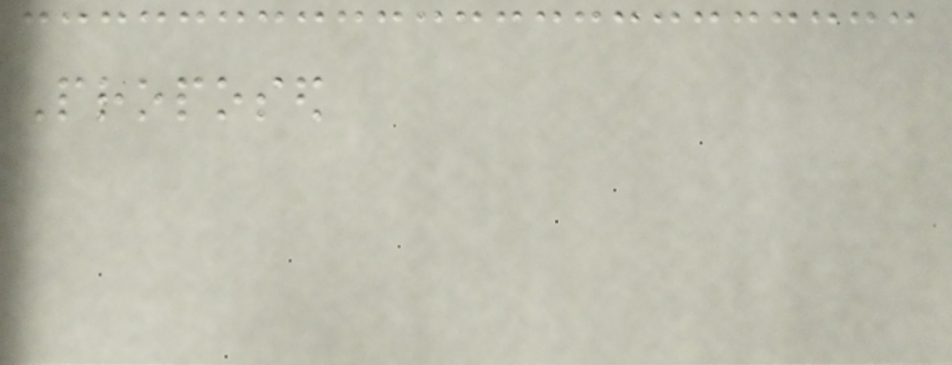Proposed
